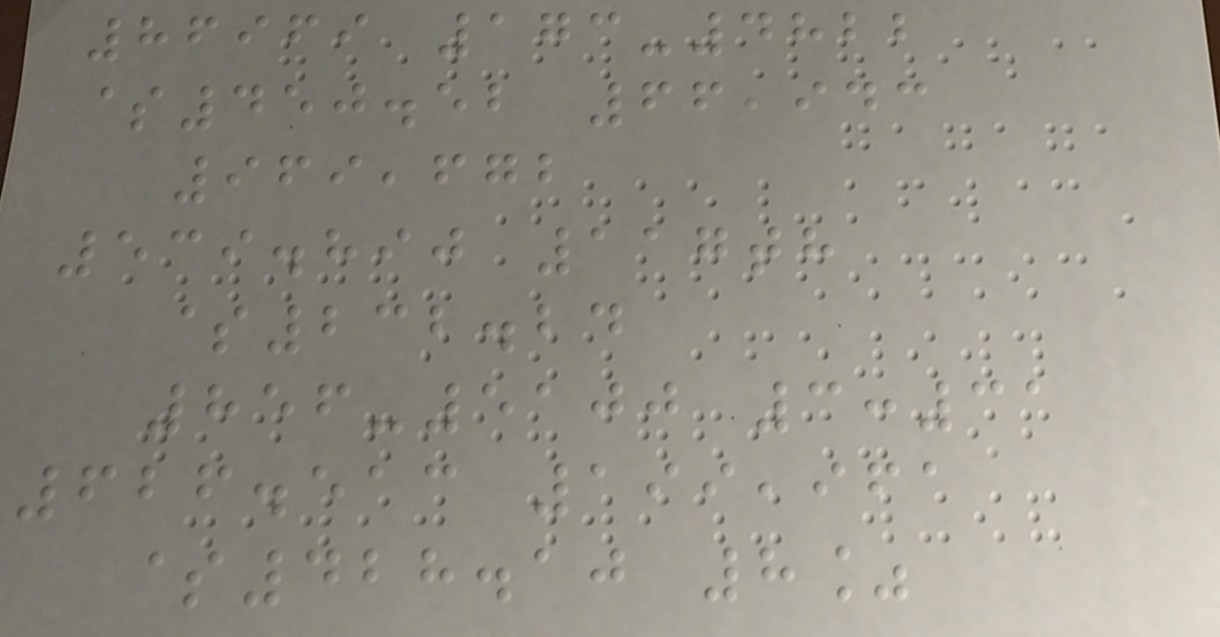86969 173-4822
$450.52 66,943
969,672
539.890 117th
$232.24
856-5100 3:31
626.513 199,961
$428.10 8%
